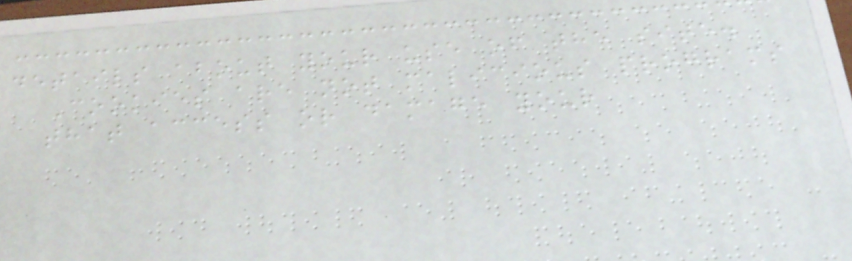details about your use of the site.
Cookies are not malicious programs
that access or damage your
